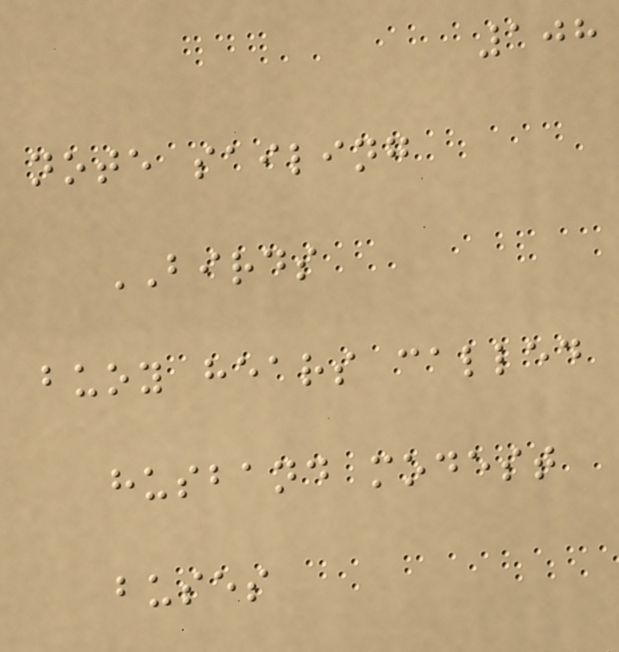108
note sailing
BIRDS
buoy hears called
husband modest
buses
